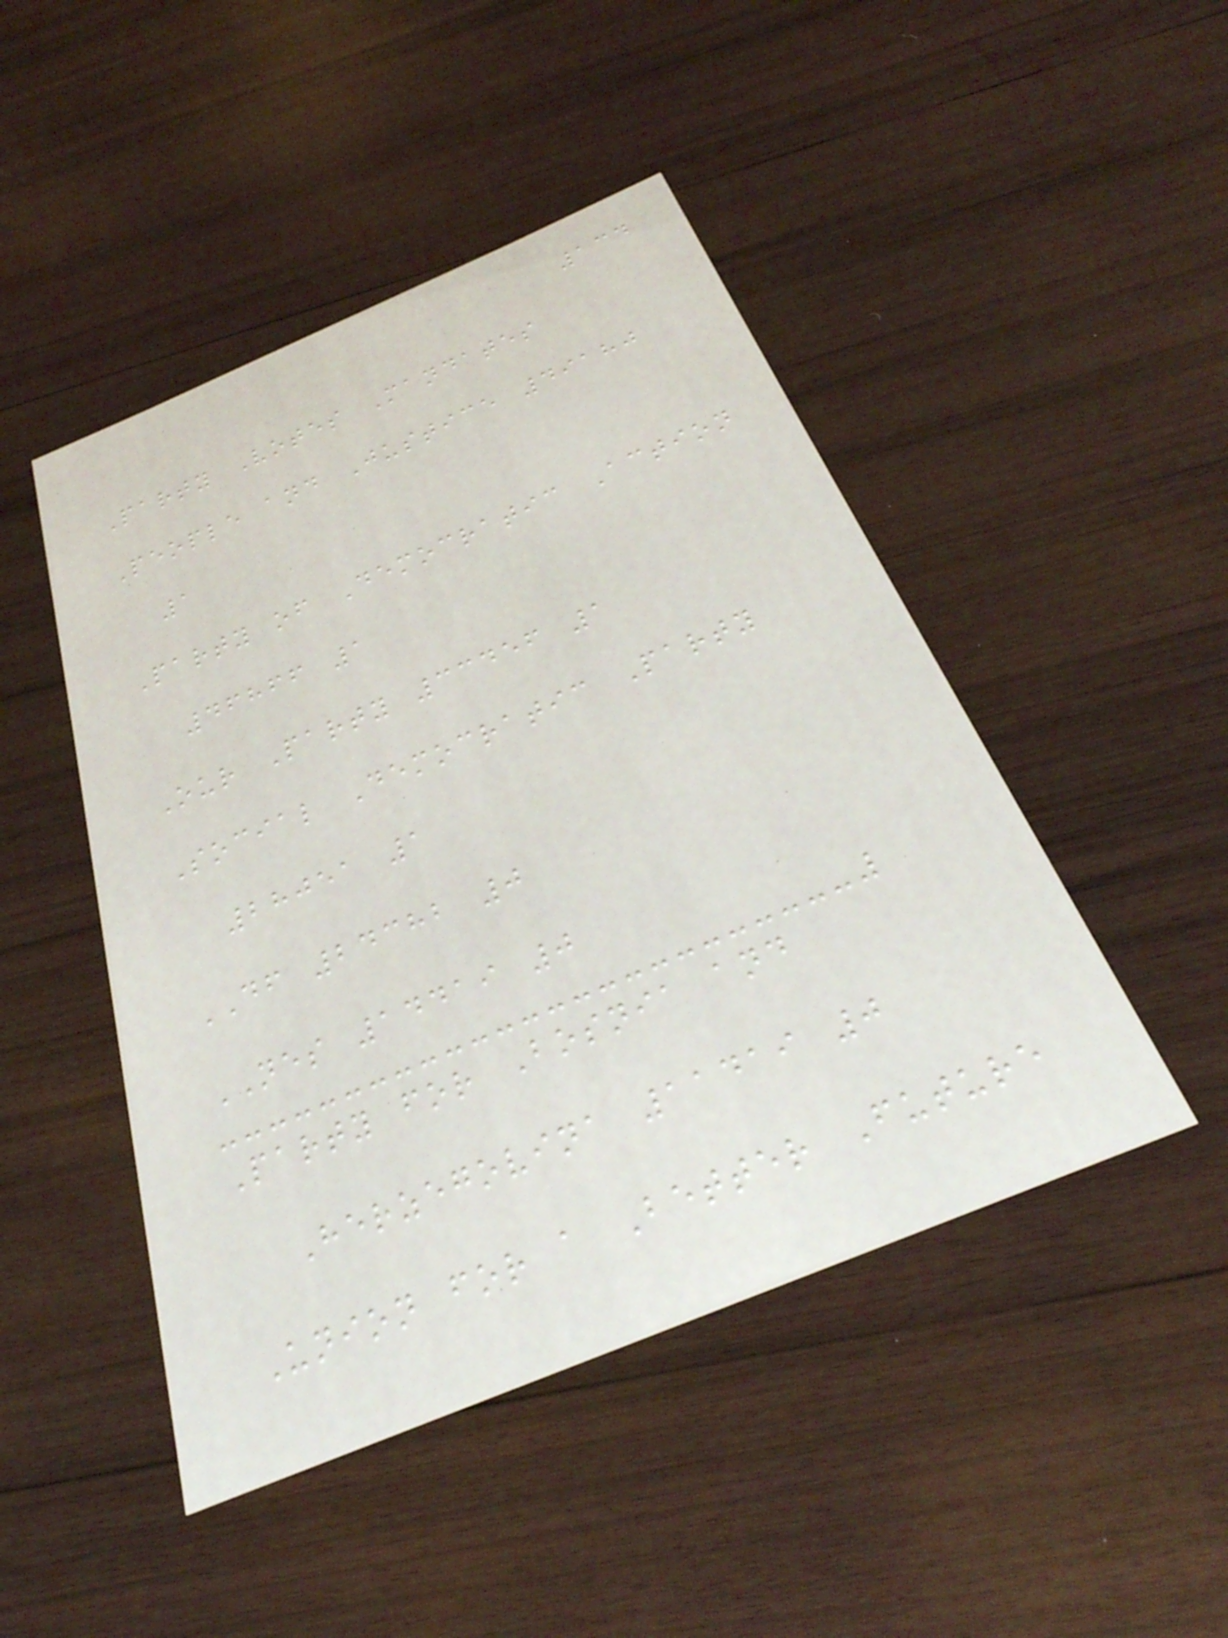134
Party Votes Mandates
People and Justice 49180
1
Party of Democratic Action
46866 1
Our Party 33456 1
Social Democratic Party
28051 1
DF 24382 0
NES 14419 0
Party for Bosnia and
Herzegovina 11419 0
Union for a Better Future
